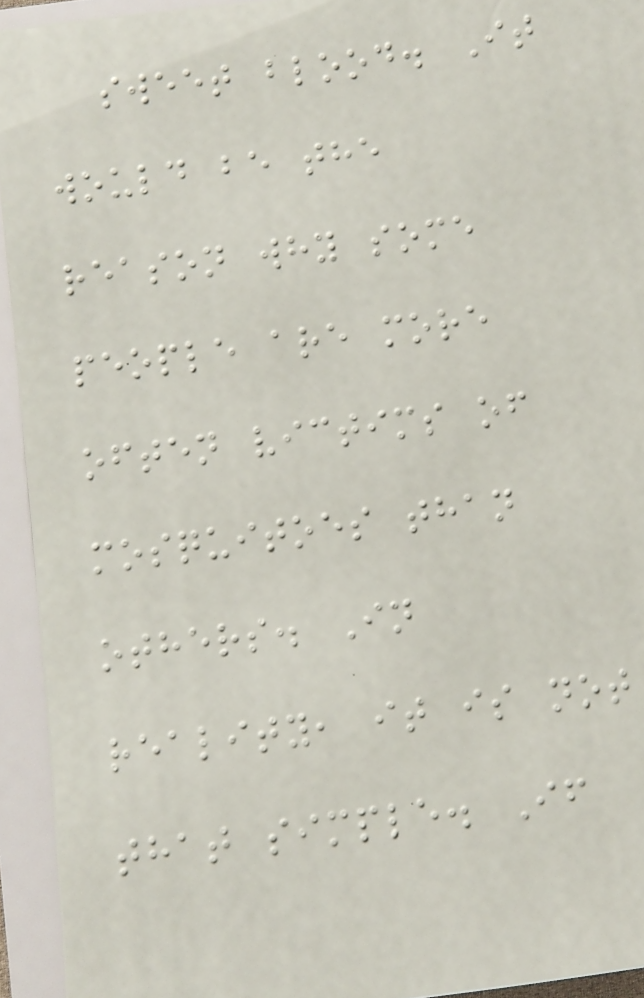sweet blood. It
would be the
reason why some
people are more
often victims of
mosquitoes than
others. In
reality, it is not
that simple. If
